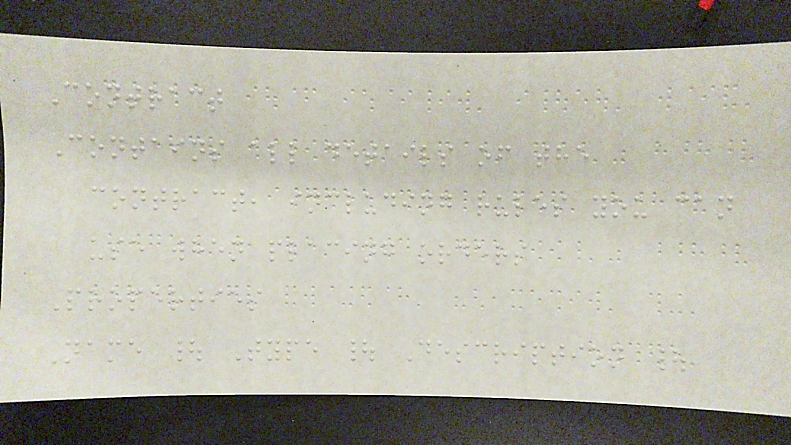Contract
Contains all details of the
contract, including rules you can
use when placing orders
Properties
Name | Type | Description |
